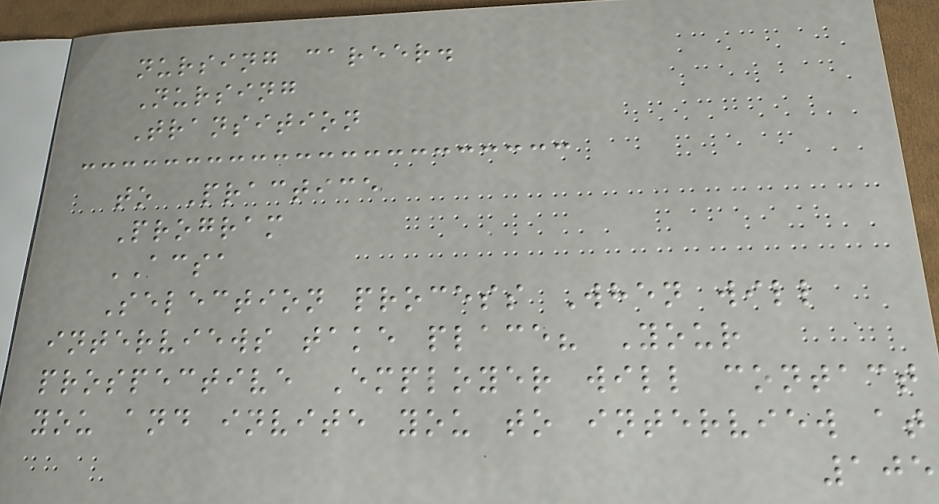nursing career.
Nursing
Transition
to Practice
Program
ACSA
Selection process When will
interviews take place? Your
prospective Employer will contact
you and invite you to interview at
105
